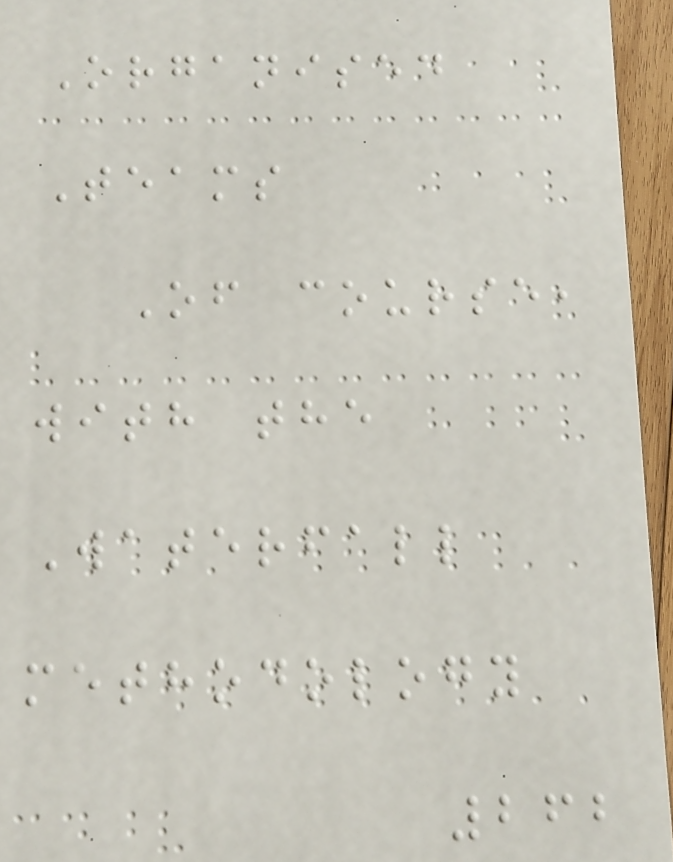Organised
Teams
Of course,
with the
Waterfall
methodology
262
